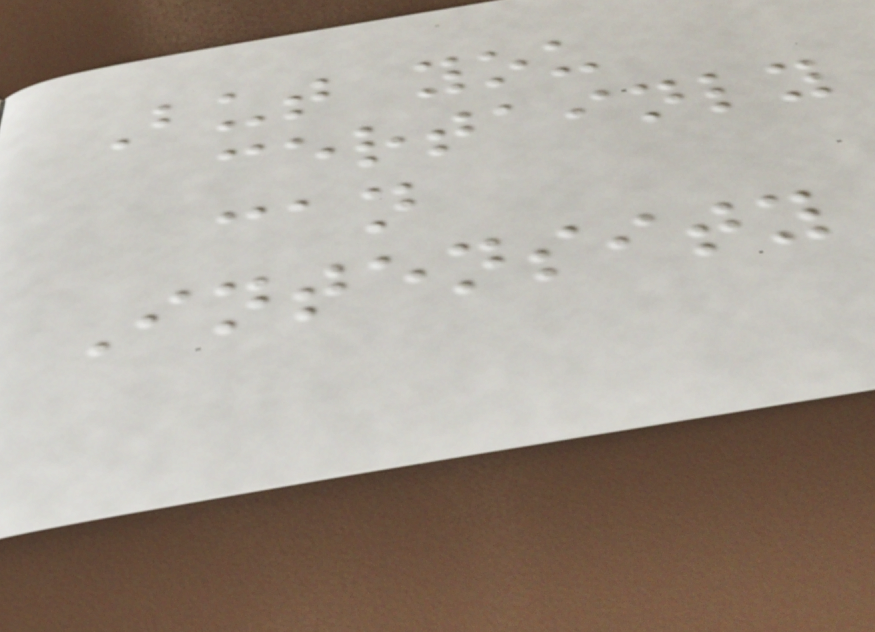But you
certainly
can
Intensity
